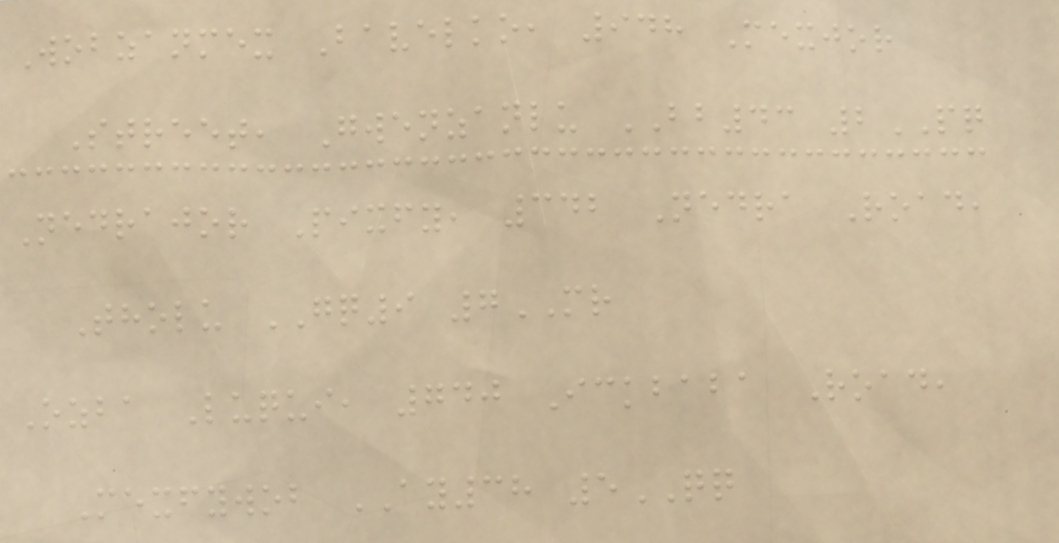Wobzanmex Bavelko, 948 Mexjor
Street, Gwenzanlu BB43 2PQ
Nedrajor Pixfy, 342 Nedra Road,
Tholu GQ9 7MR
Ozba Luqui, 740 Ickbaba Road,
Mexfywob AY38 5QQ
